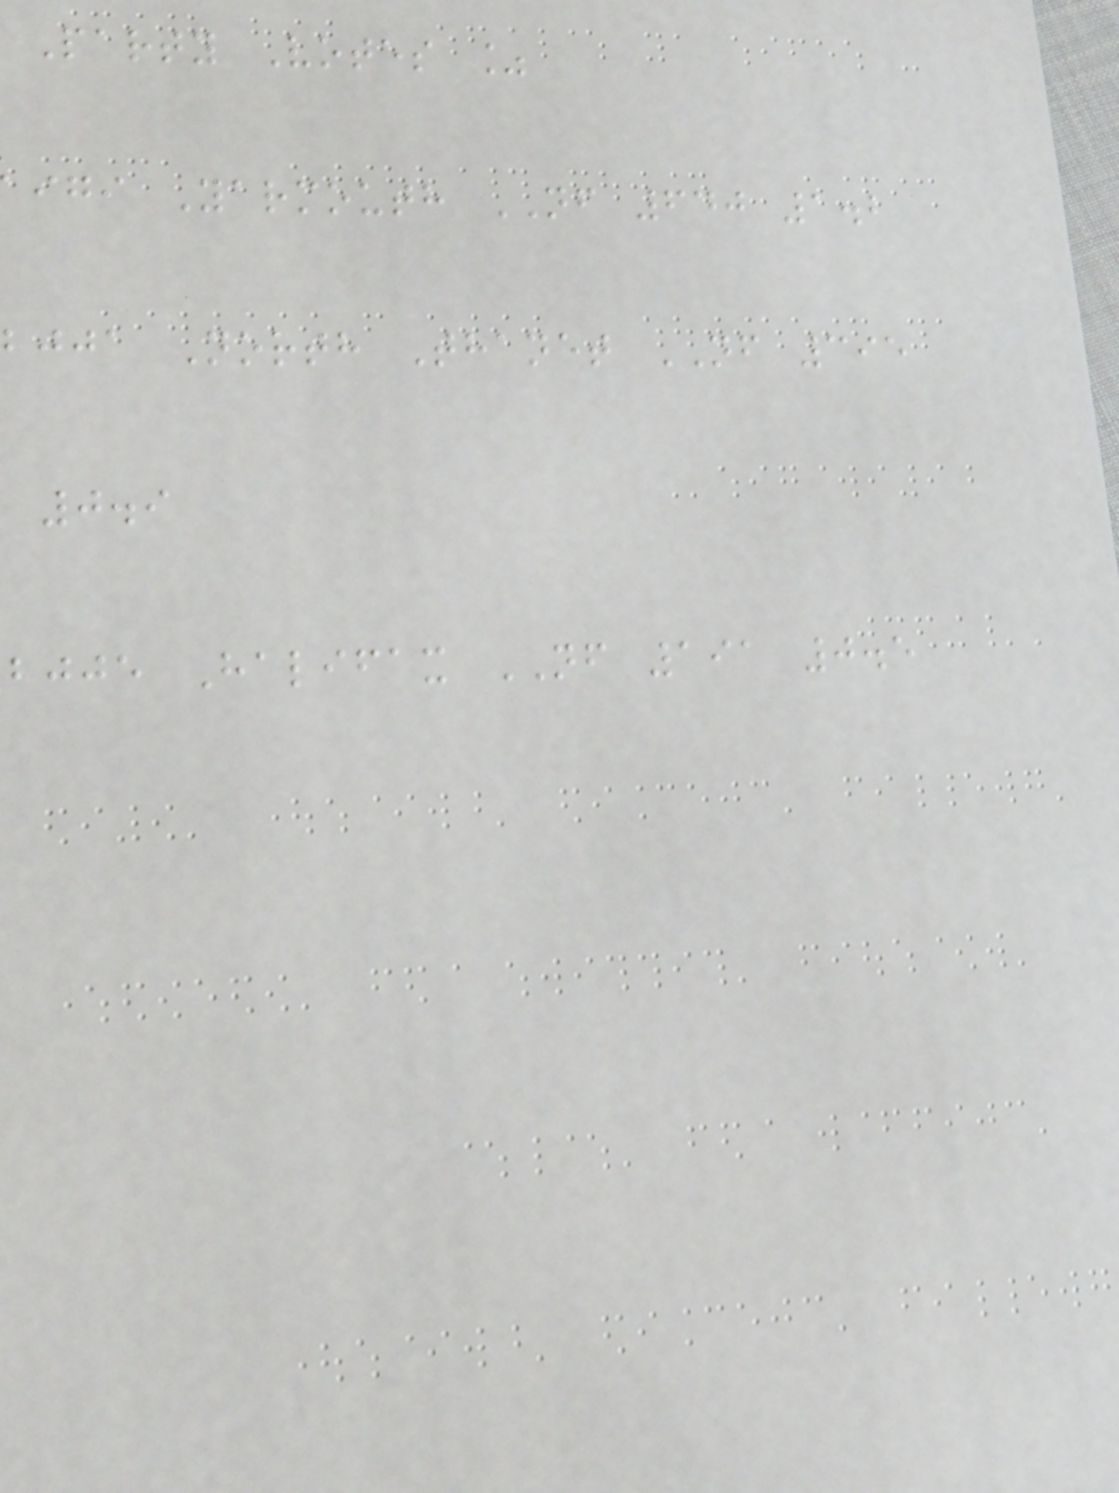Party Votes %
igi Yarmouth NF 640 1.2
bjja North Thanet NF 395
0.9
bjje Halifax NF 191 0.5
